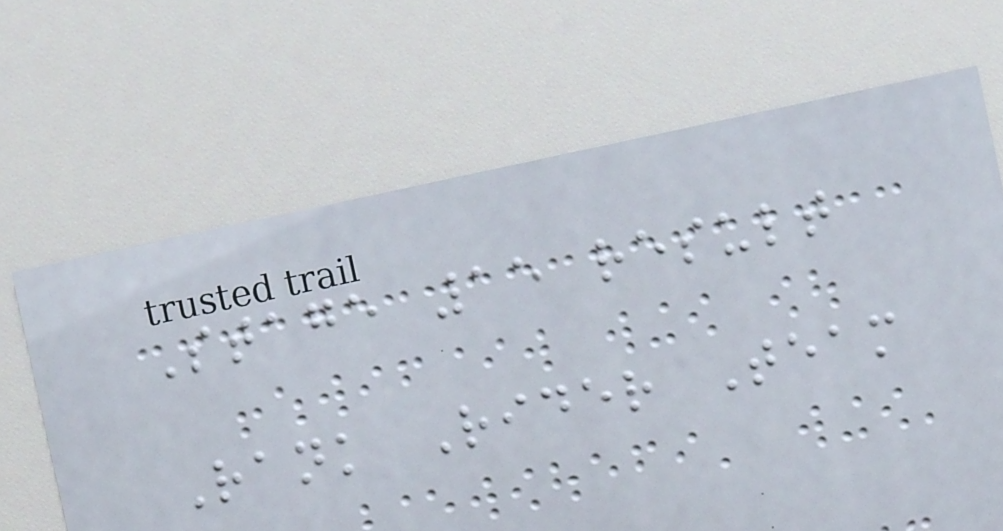Stage 15 result
Rank Rider Team
